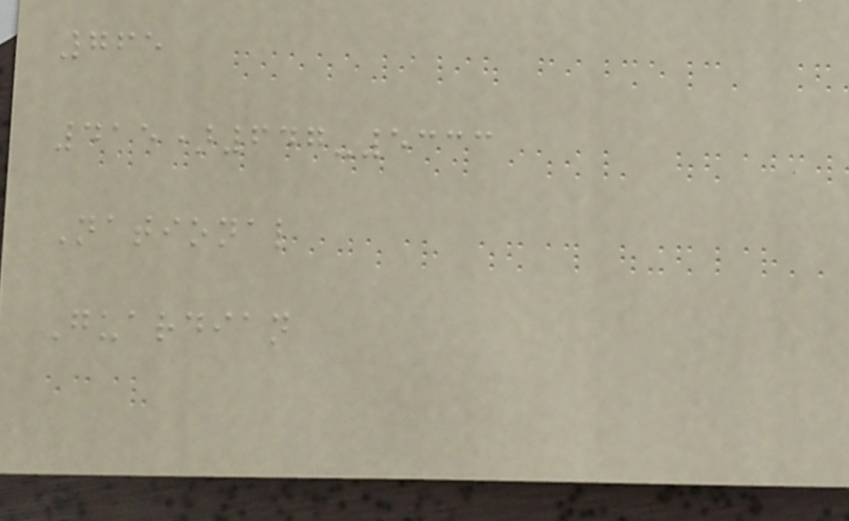765
415)647-5333
National
Guardian
